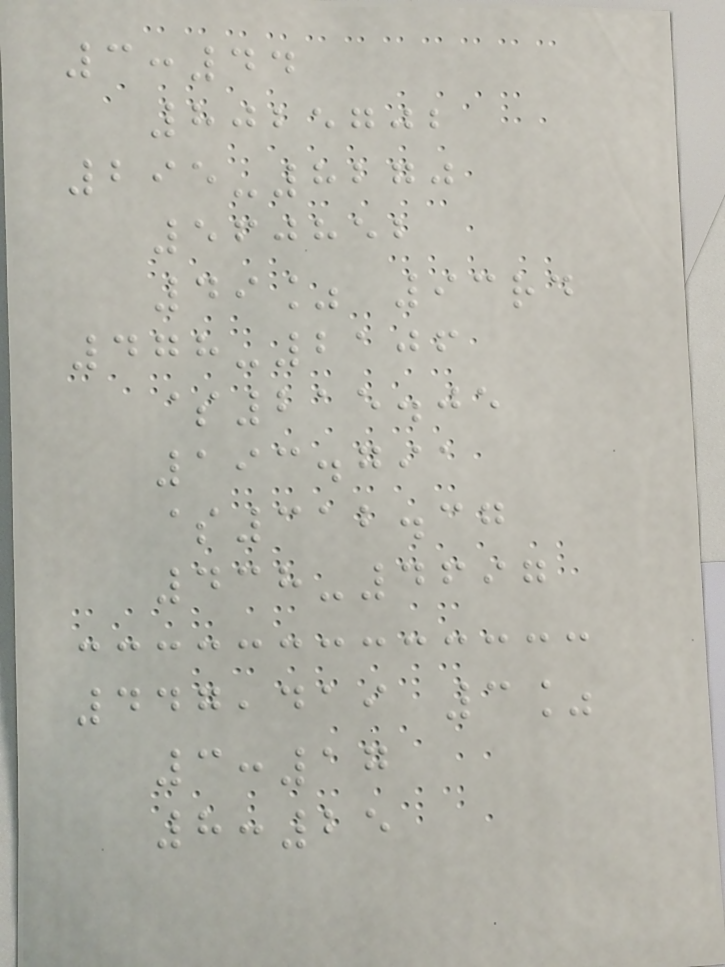3:44
8025702
295-8270
560852
49% 93rd
478-2106
$215.05
193.791
$312.37
438-4697
447,419 3%
3:17
8:25
